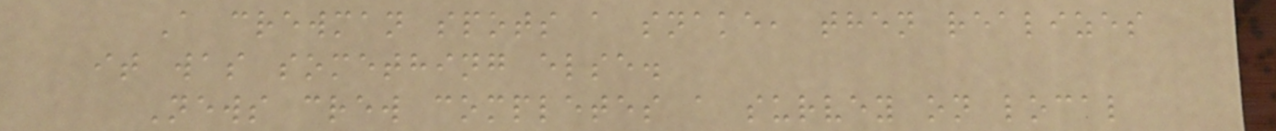A crewman spots a snake, then realizes
it was something else.
News crew completes a survey on local
